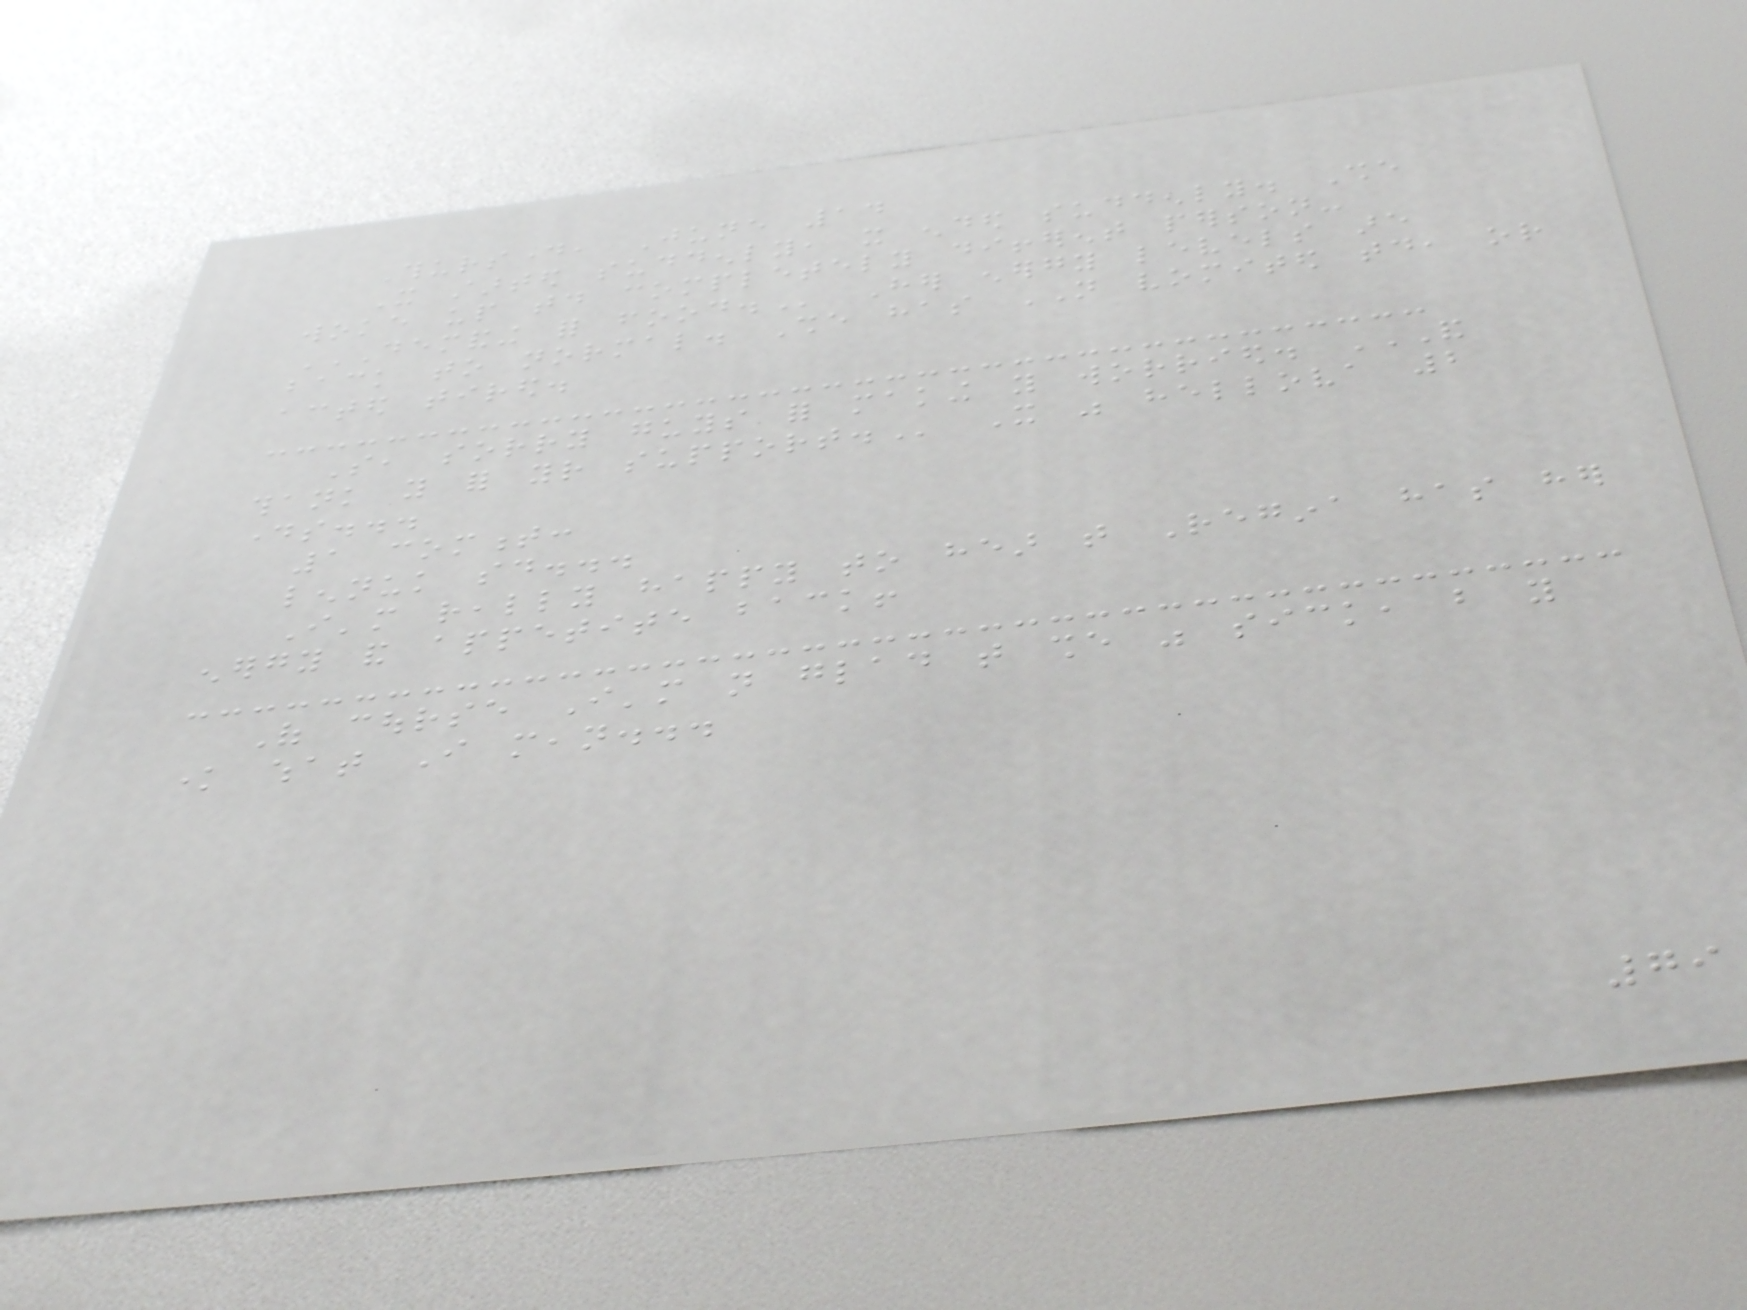Thursday, June 14
It started suddenly, it ended suddenly. She
woke up today completely different person-
DEMANDING FOR FOOD. Her energy levels are
back to normal. She has NOT vomited today, or
acted tired.
So, sorry guys for making you worried. AND
THANK YOU FOR YOUR SUPPORT. It was hellova 2
days...
1 comment:
lennuk said...
I'm really happy to hear that Regina has her
energy and appetite back!
Of course I'm not glad that she was sick, but you
know what I mean...
79
